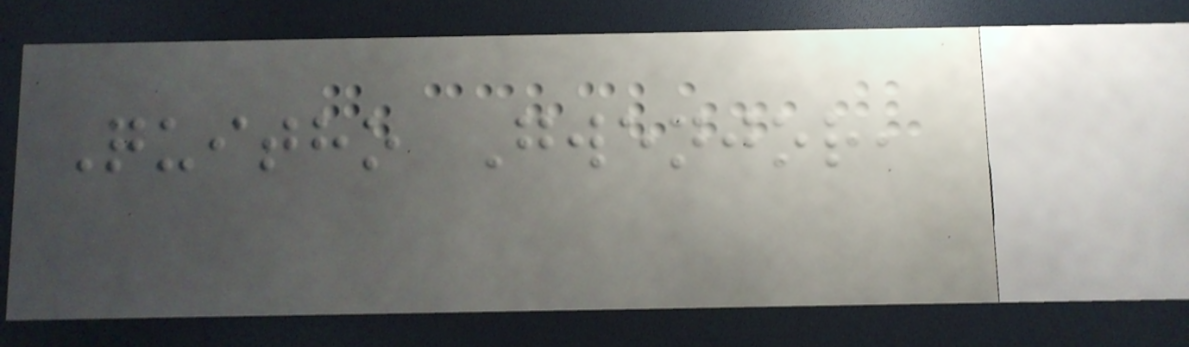Quitho Gwenjor,
